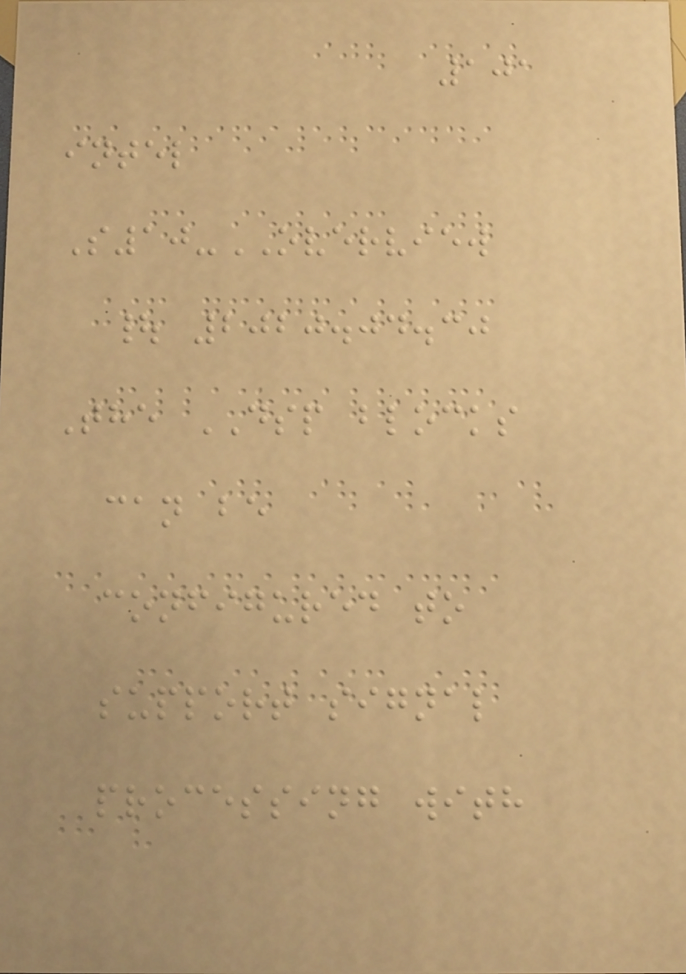101
intel
S10-OVERVIEW
| 2020.04.30
The DSP blocks
can be
configured to
support signal
processing with
